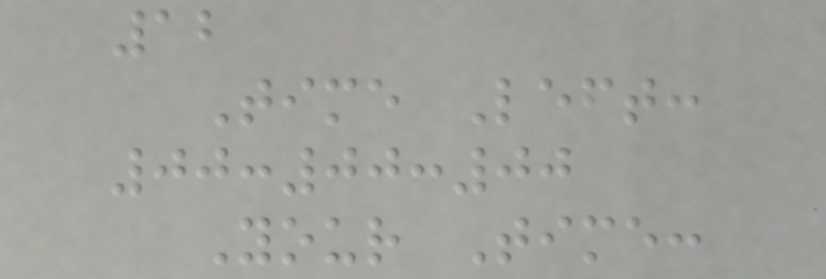12
Time Left:
00:00:00
Your Time:
